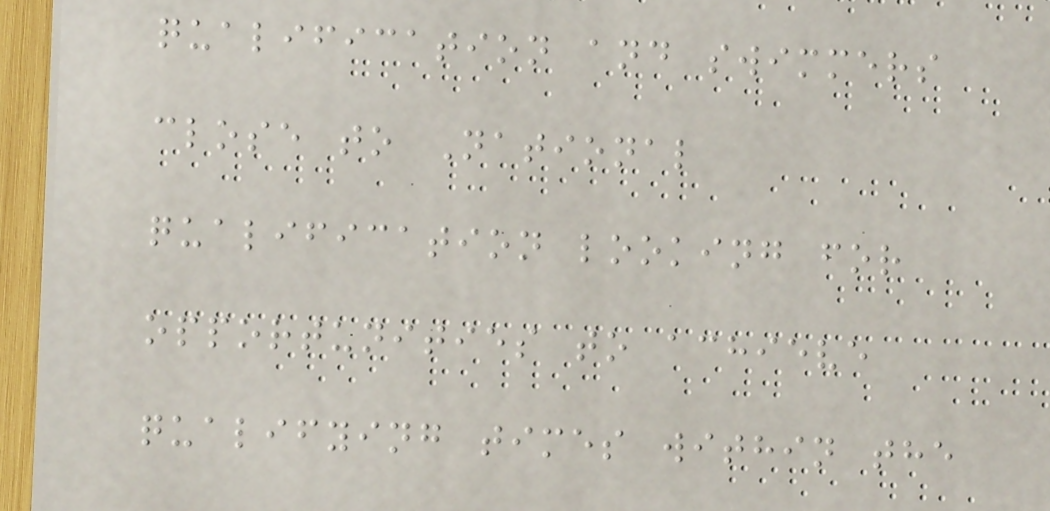qualification and swimmers
close to National
qualification looking for
opportunities to achieve
qualifying times within the
